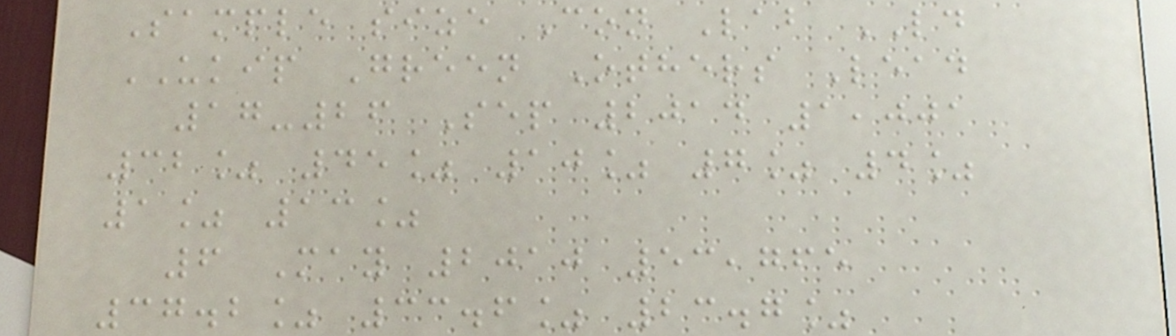Sample size Con Lab LD
UKIP Green Others Lead
17-26 Sep 2014 1,001
32% 45% 10% 7% 4%
1% 13%
6 May 2010 53,765
37.2% 33.6% 23.7%
